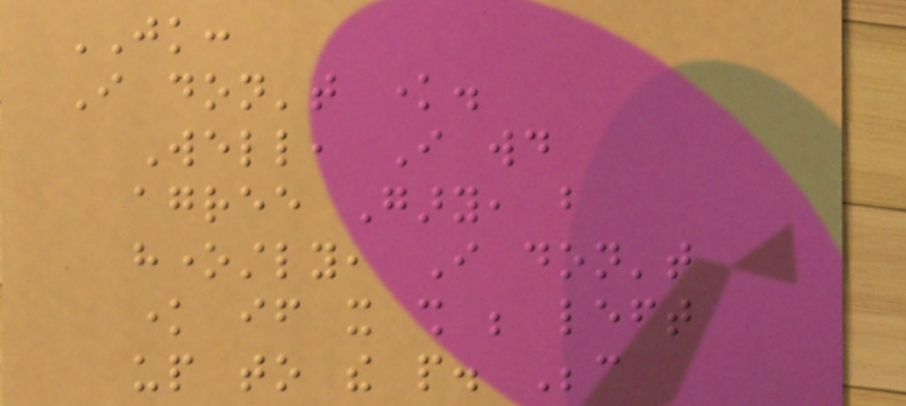JK:
I don't know.
Well, I would
agree Gary, but
honestly, I don't
know if it shall be left
up to the people. Because
